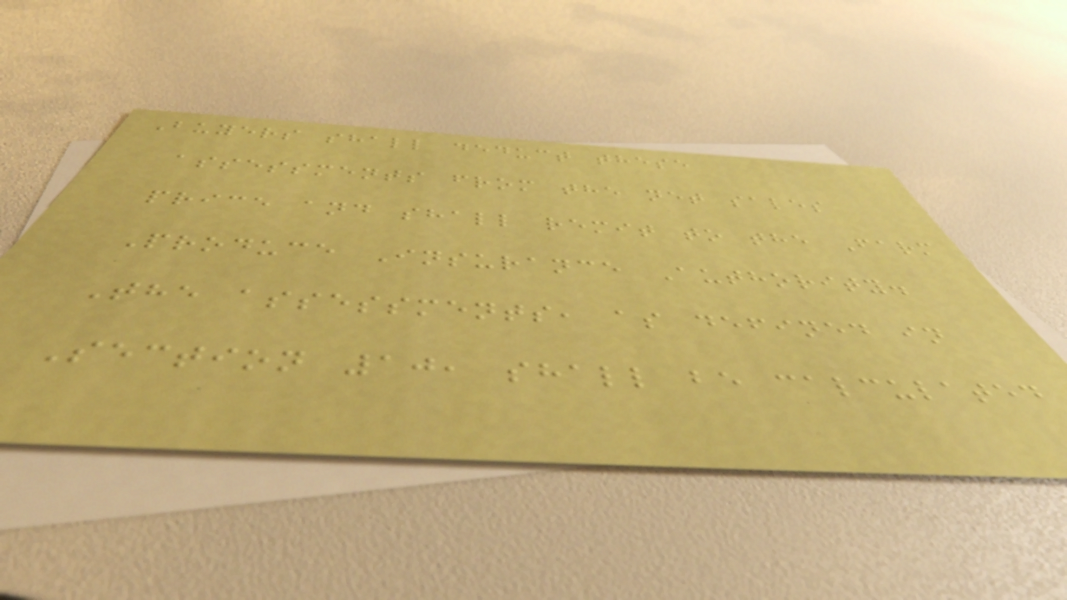Buyers shall deduct these
assessments from the net sales
price and shall remit to the Farm
Produce Insurance Authority.
The assessments, as defined in
Section 10, shall be calculated
